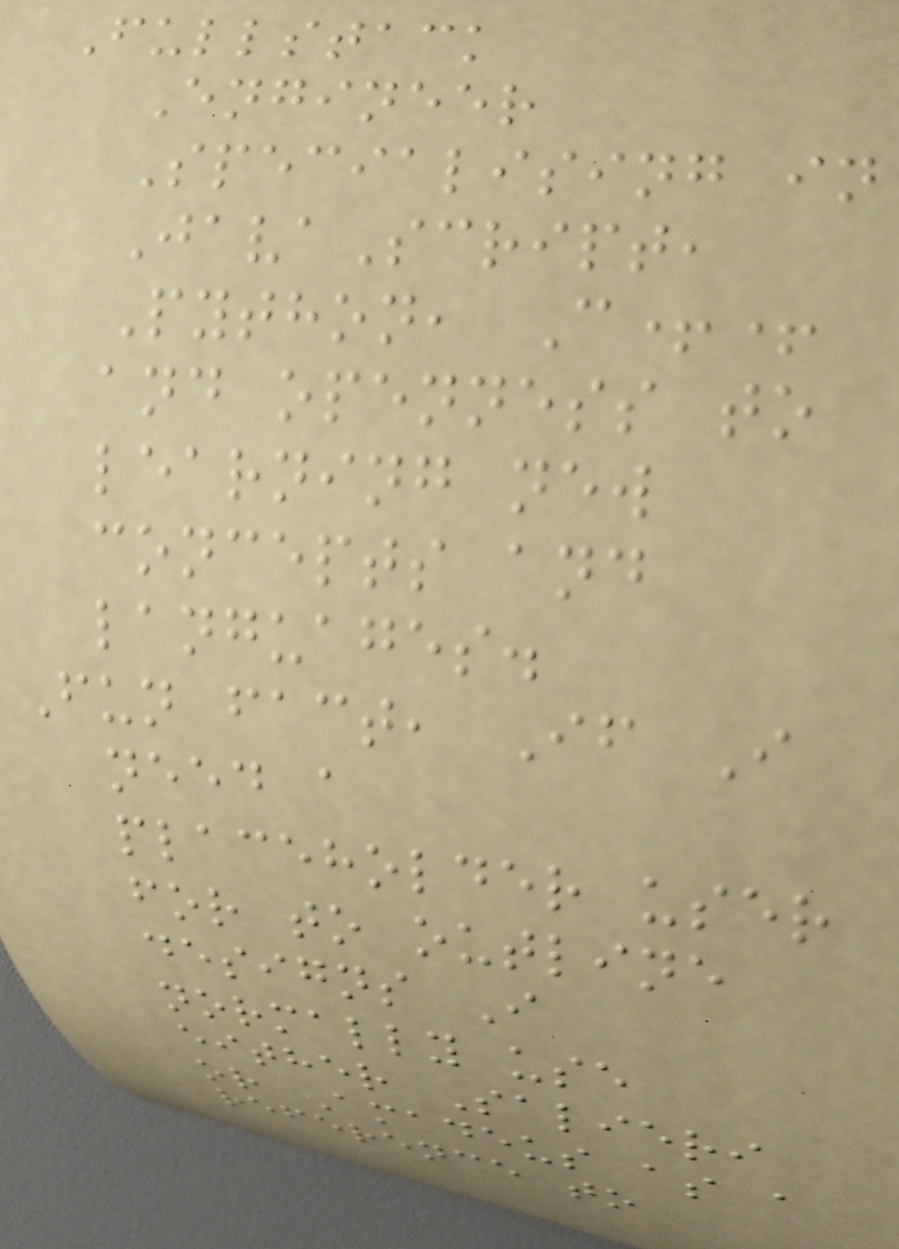Fullstack
Engineer
Specialising in
JavaScript,
Python, C++
and openness to
learning new
concepts and
languages.
Fun fact, If I
need a
placeholder user
for to outline
designs I
normally use
either Salieri
or Amadeus as a
reference to
